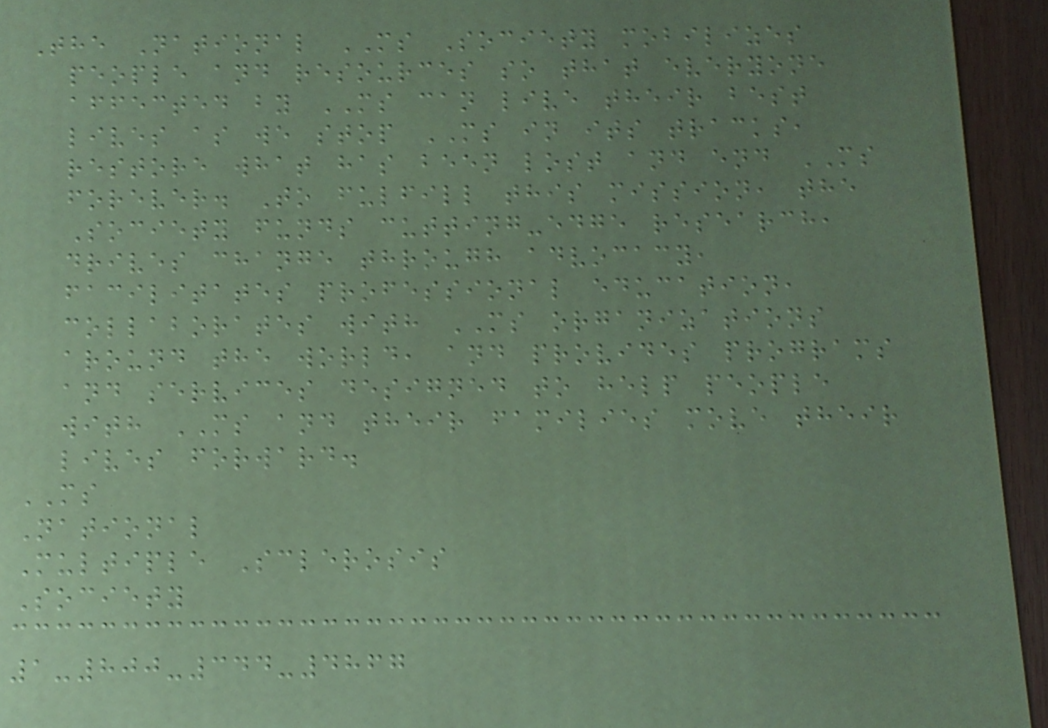The National MS Society mobilizes
people and resources so that everyone
affected by MS can live their best
lives as we stop MS in its tracks,
restore what has been lost and end MS
forever. To fulfill this mission, the
Society funds cutting-edge research,
drives change through advocacy,
facilitates professional education,
collaborates with MS organizations
around the world, and provides programs
and services designed to help people
with MS and their families move their
lives forward.
MS
National
Multiple Sclerosis
Society
1-800-344-4867
